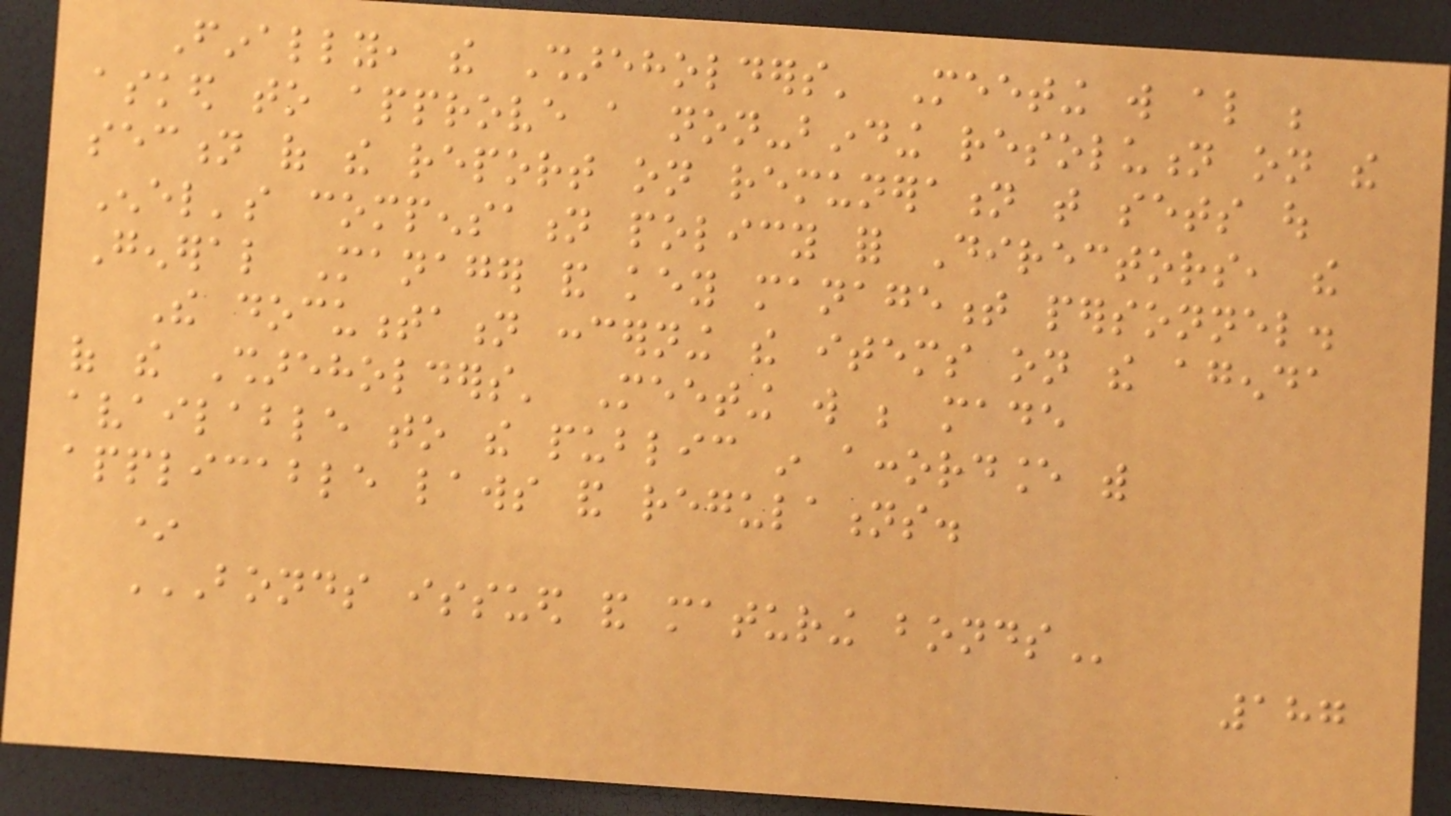Finally, the Shareholders' Meeting will also be
asked to approve a non-binding resolution on the
section of the report on remuneration that sets out
Enel's compensation policy for Directors, the
General Manager and key management personnel.
The documentation concerning the items on the agenda
of the Shareholders' Meeting will be made
available to the public in accordance with
applicable laws and regulations.
*
BONDS ISSUED AND MATURING BONDS
187
